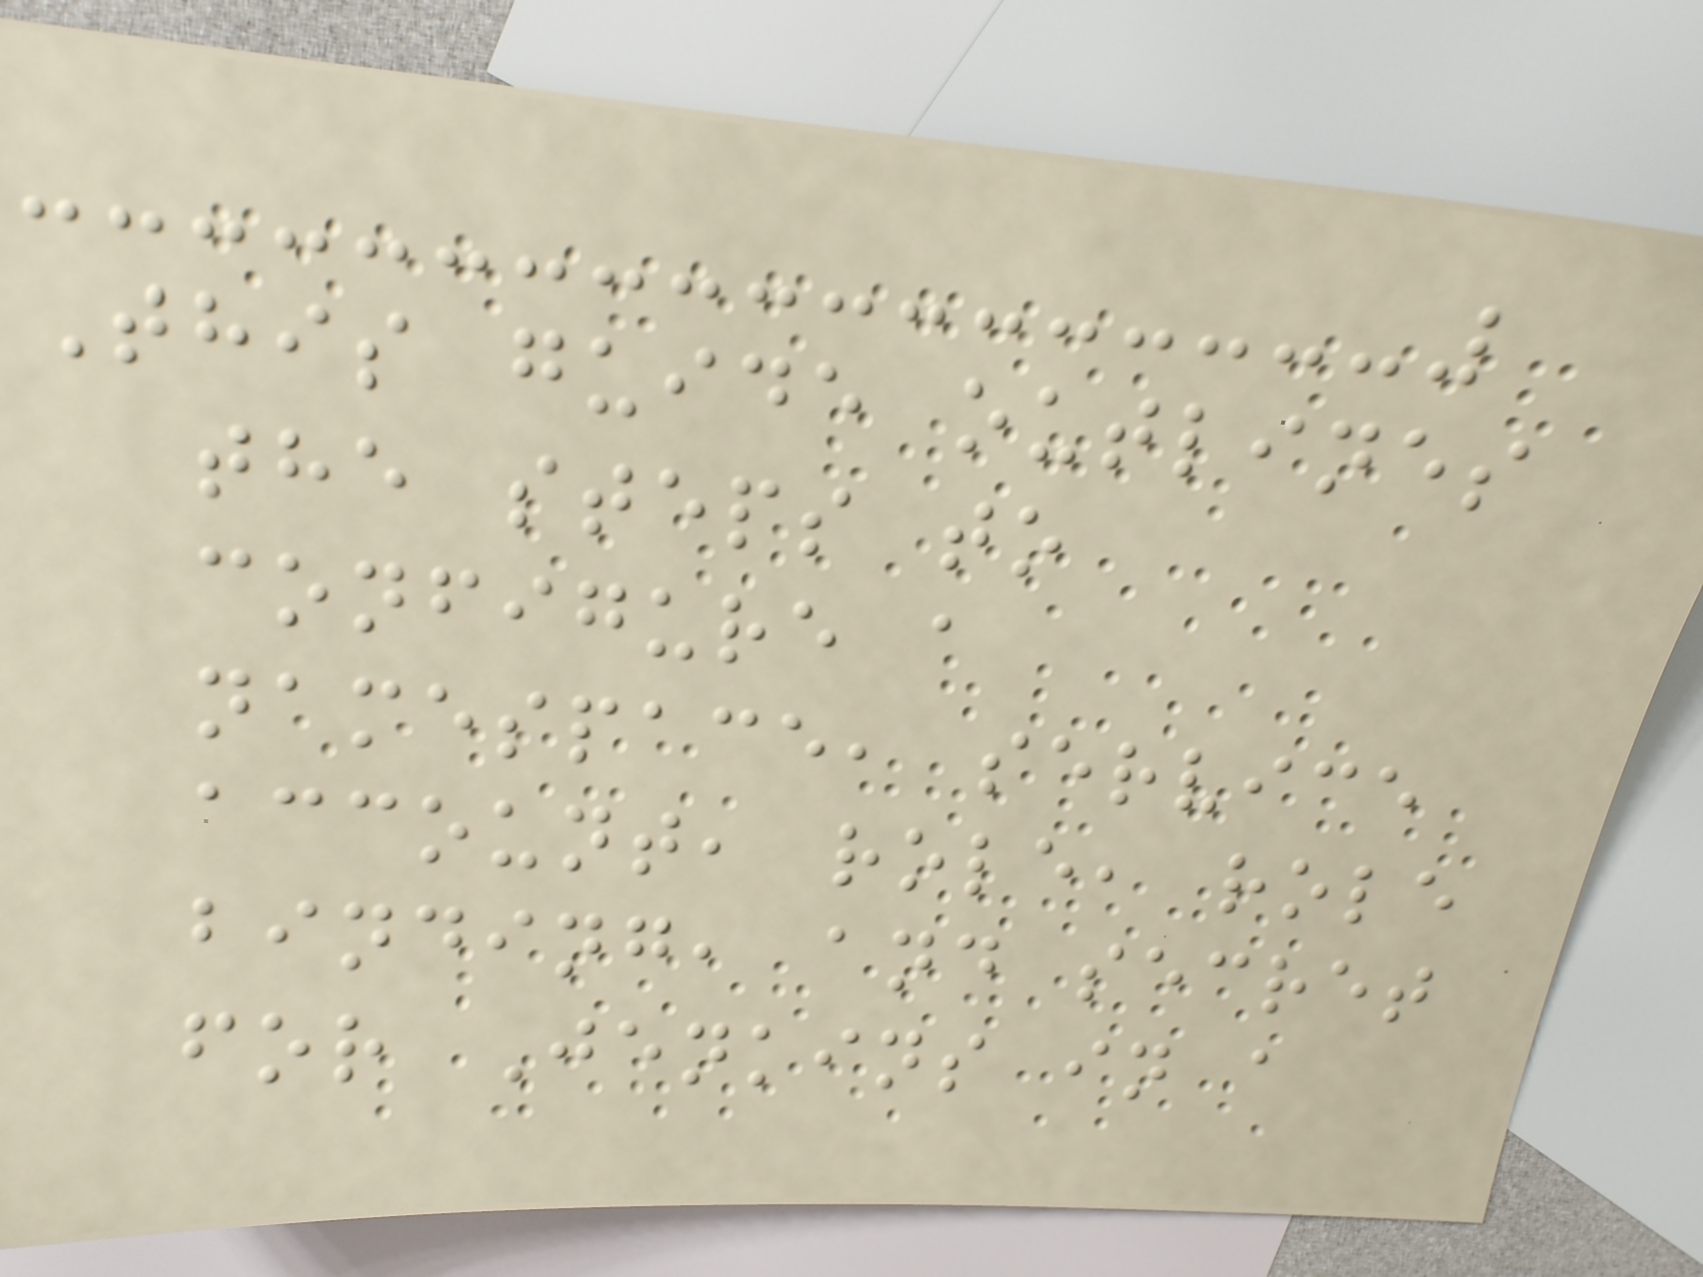This guide outlines
the steps to
configure a
namespace, service
account, role, role
binding, and secret
for Jenkins in a
